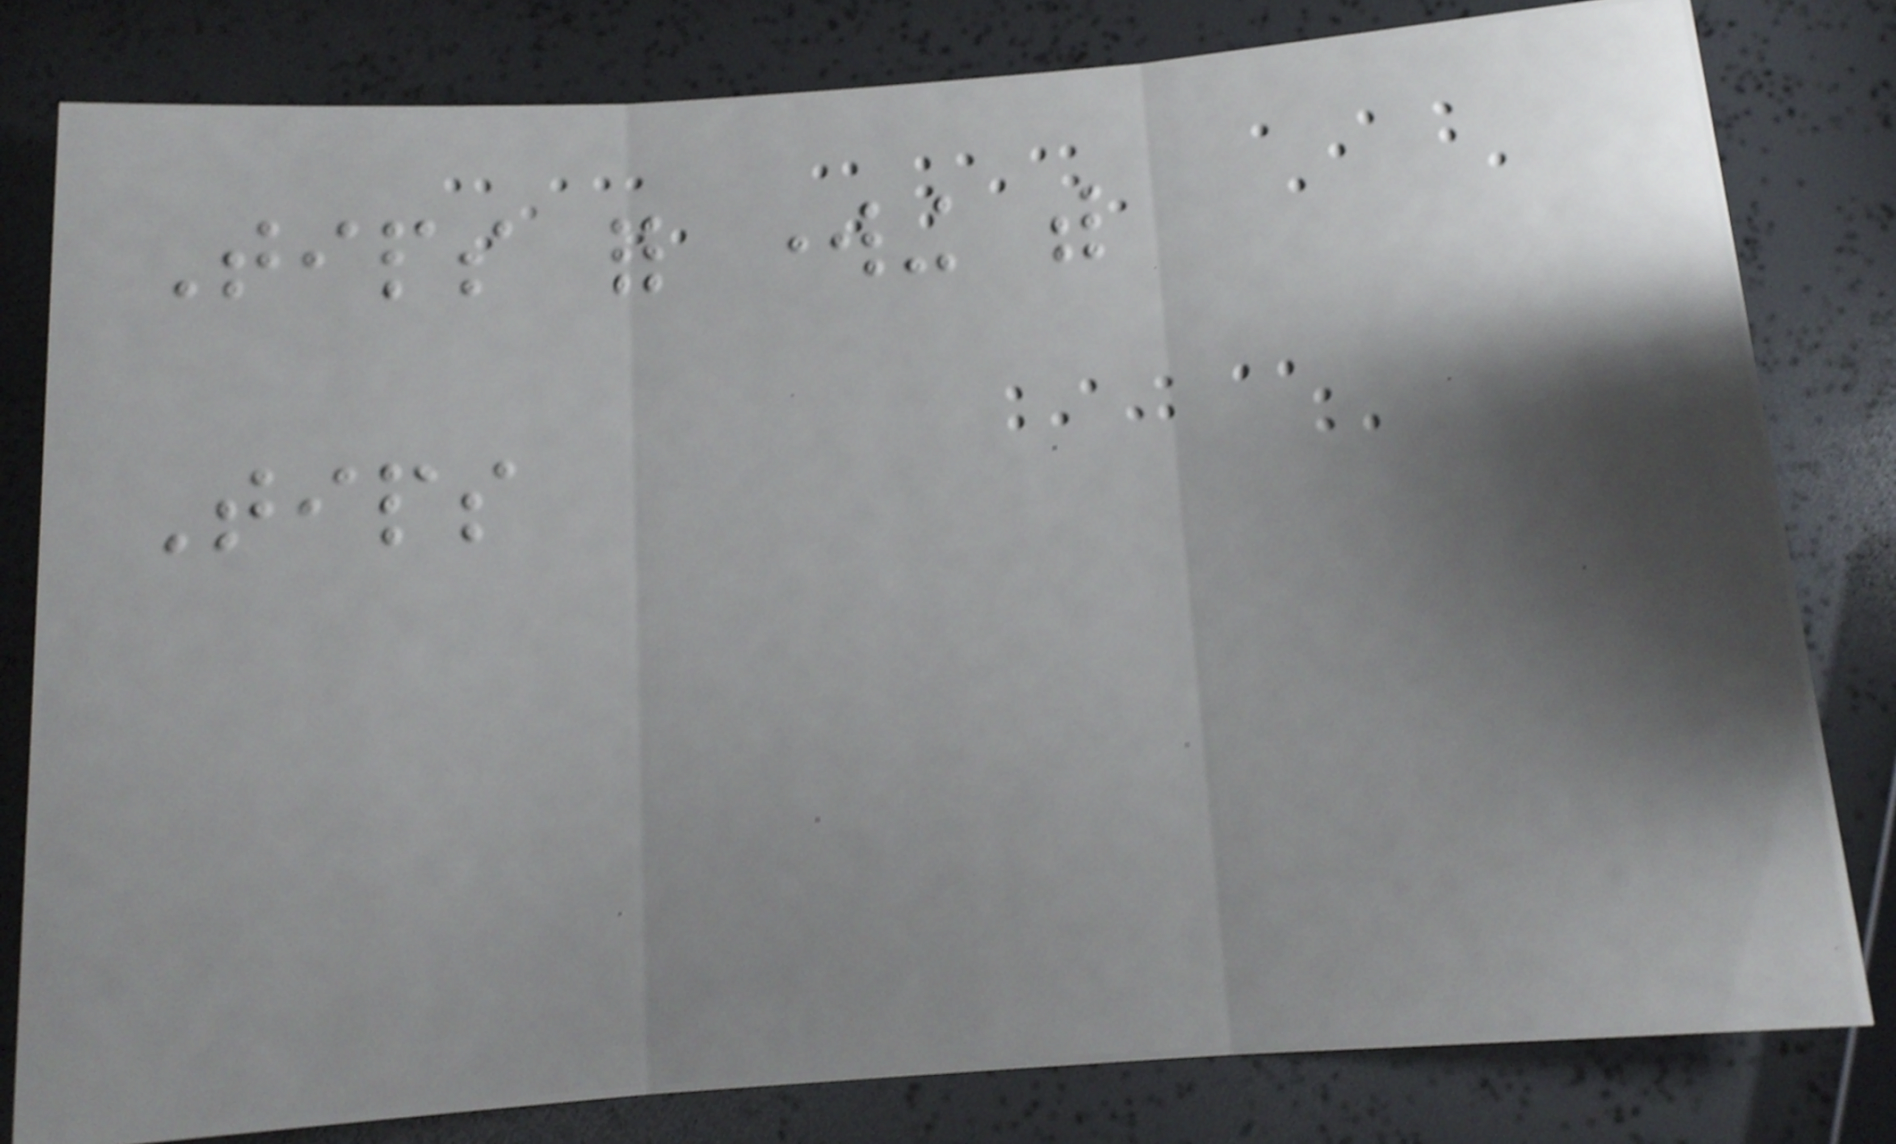Tips for working with
Tips
